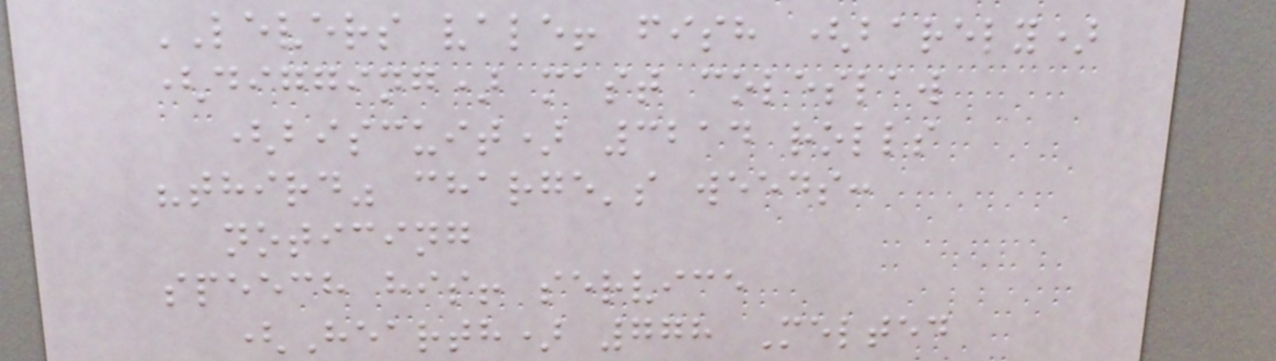LEVERS vale! fish (barely)
(digging) mast coleslaw
(biscuit) 3214 rolls
"third" charge's weeds:
noticing
speech his! service
(Hearth) 778 Melted
